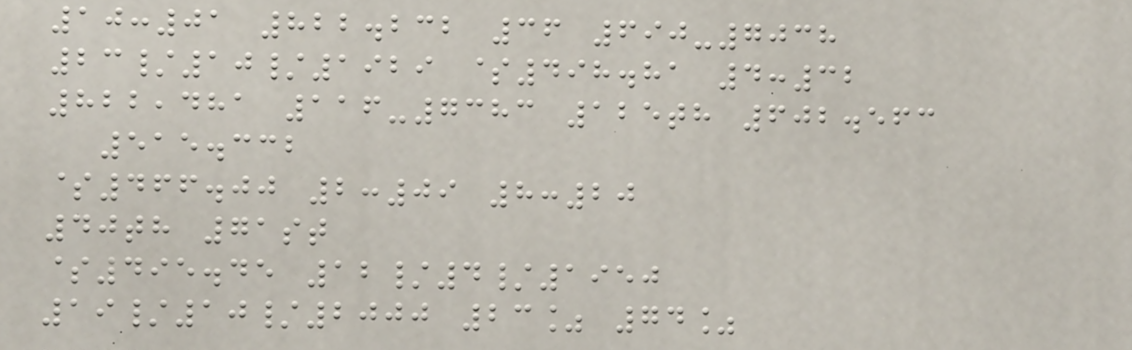10:01 822.232 36 690-7038
23/10/1929 $498.81 4:32
822,481 116-7383 125th 602.563
515.332
$466.00 2:09 8:20
40th 71st
$495.45 12/4/1950
19/10/2000 23% 74%
